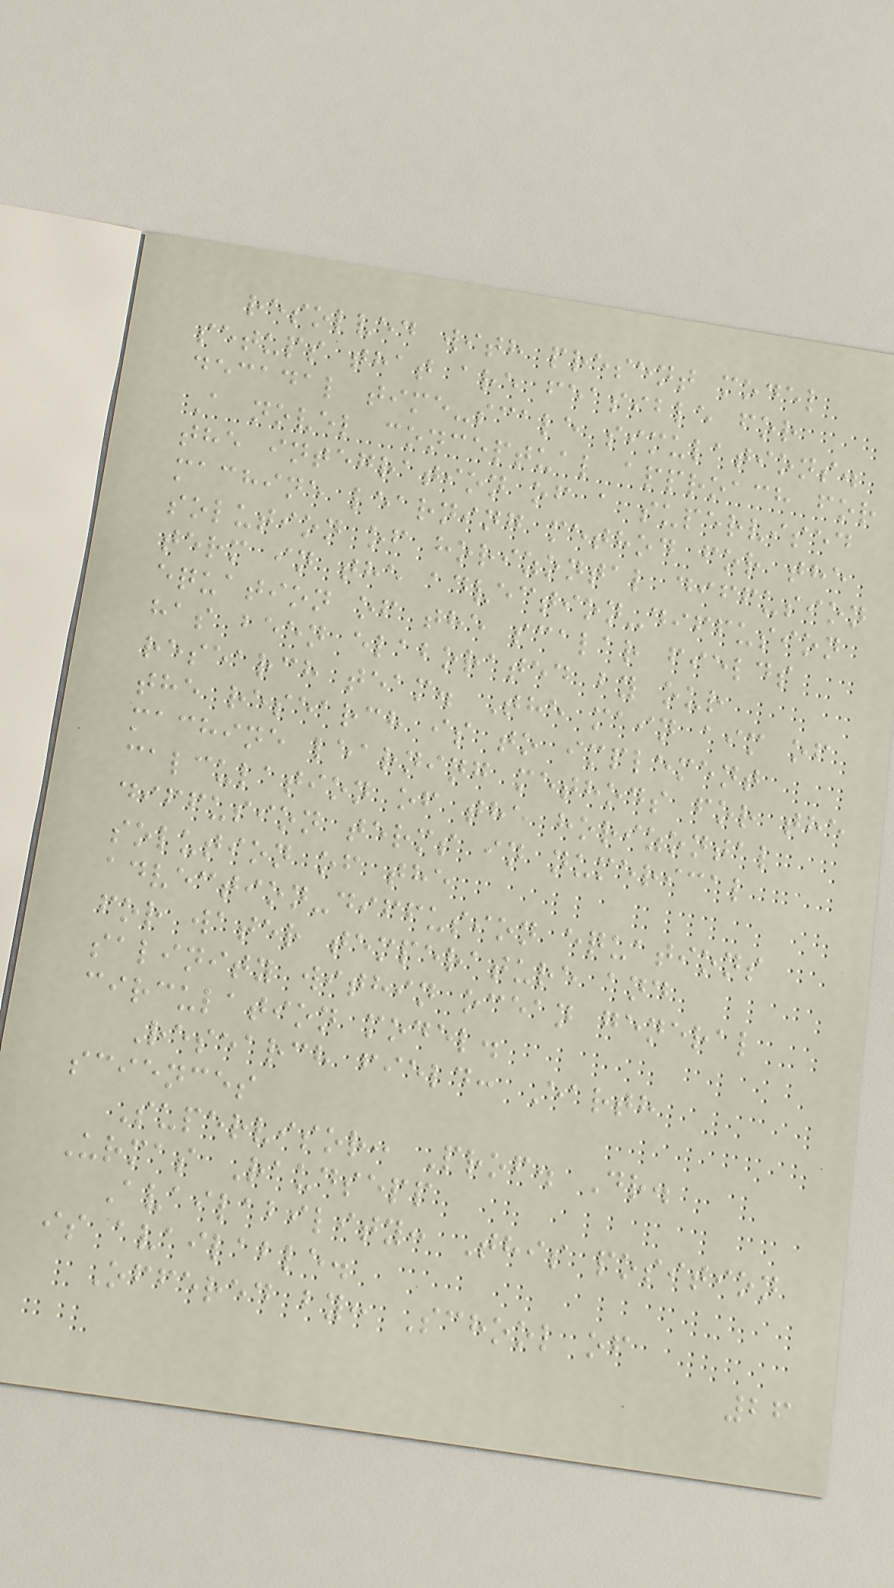resolved with present model
setups that are feasible for
decadal time-scale simulations.
A novel conceptual approach for
the integration of a supervised
machine learning method for the
solution of horizontal diffusion
term in the advection-diffusion
equation of the scalar fields
has been elaborated by our
research team. The main aim of
the research is to implement
machine learning methods for the
calculation of the horizontal
diffusion terms in numerical
solution of the
advection-diffusion equations
for water temperature and
salinity within ocean general
circulation model.
Research field: Earth
sciences
Supervisor: Prof. Dr.
Urmas Raudsepp
Availability: This position
is available.
Offered by: School of
26
